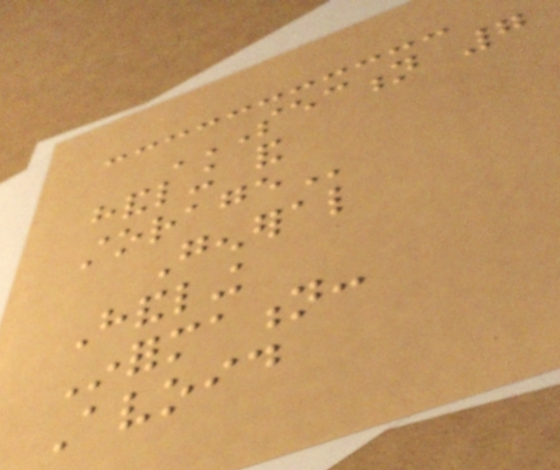SECTION 7
HANDLING AND
STORAGE
General
Handling
Information:
Avoid
